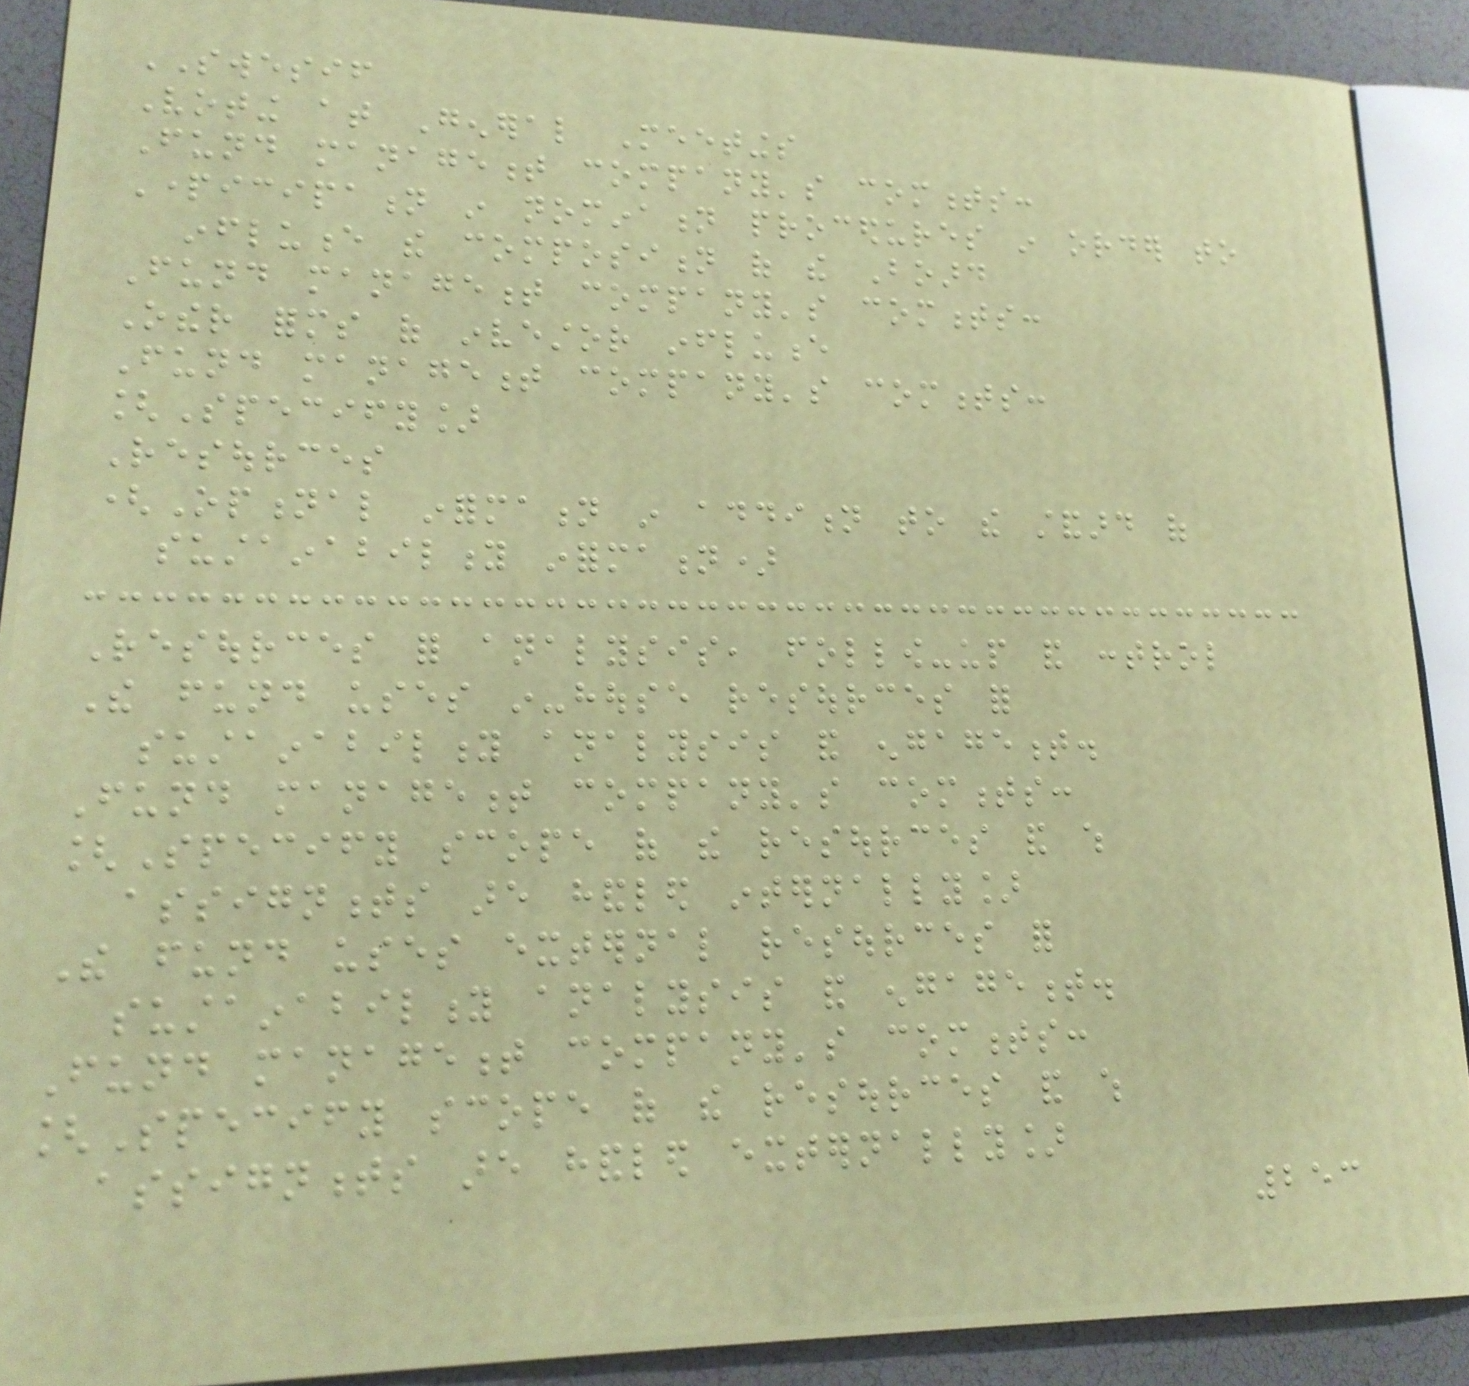SWESIF
Voting at General Meetings
Fund management company's comments:
Participation in nomination procedures in order to
influence the composition of the Board
Fund management company's comments:
Other forms of investor influence
Fund management company's comments:
[Specify]
Resources
(Optional information in addition to the standard of
sustainability information)
Resources for analysis, follow-up and control
The fund uses in-house resources for
sustainability analysis and engagement.
Fund management company's comments:
[Specify scope of the resources and which
assignments are handled internally]
The fund uses external resources for
sustainability analysis and engagement.
Fund management company's comments:
[Specify scope of the resources and which
assignments are handled externally]
253
